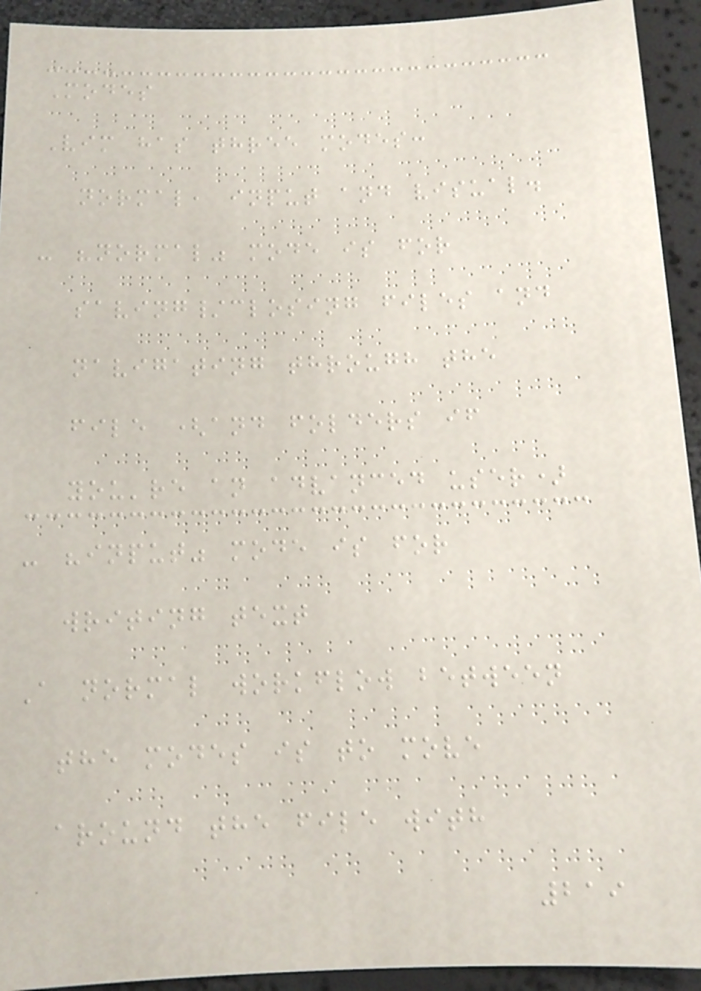Modes
Vim has three modes:
normal, input and visual.
- "normal" mode is for
saving/closing files and
navigating through the
file (and folders if
you're an advanced user)
- "input" mode is for
writing text
A normal workflow between
the modes is to move
around the file with
219
